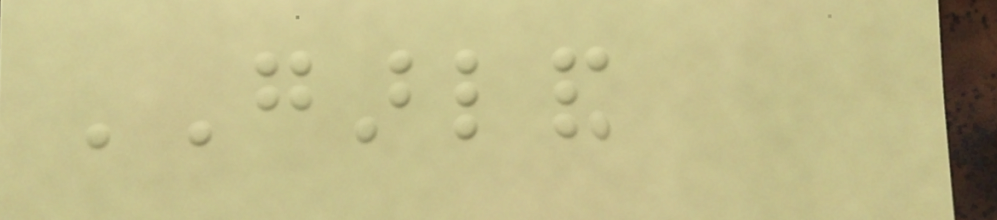GARLAND
